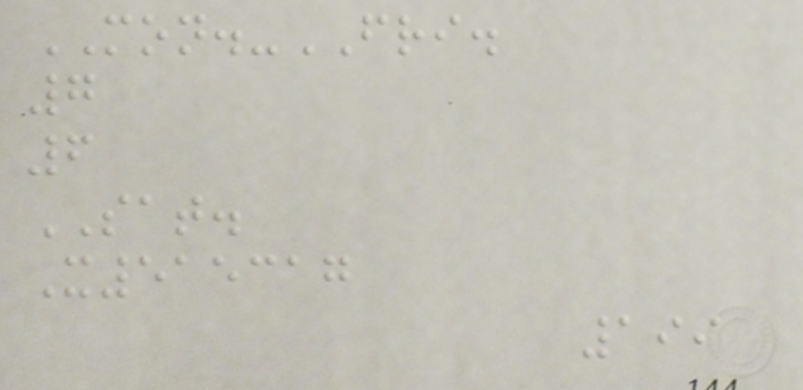MON.-FRI.
7
6
SAT.
X515317
199
